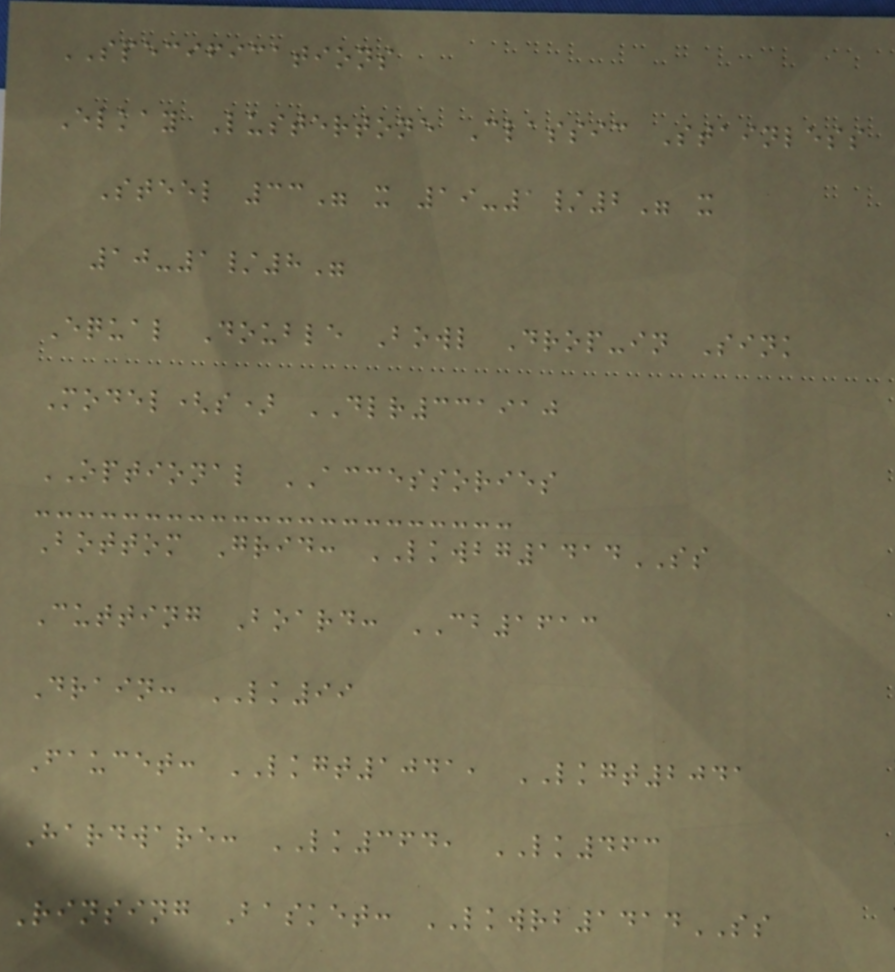SPECIFICATIONS
Elkay Lustertone Classic Stainless
Steel 33" x 19-1/2" x
10-1/8"
Equal Double Bowl Drop-in Sink
Model(s) DLR331910
OPTIONAL ACCESSORIES
Bottom Grid: LKWBG1414SS
Cutting Board: CB1613
Drain: LK99
Faucet: LKGT1041, LKGT2041
Hardware: LK364, LK463
Rinsing Basket: LKWRB1414SS
